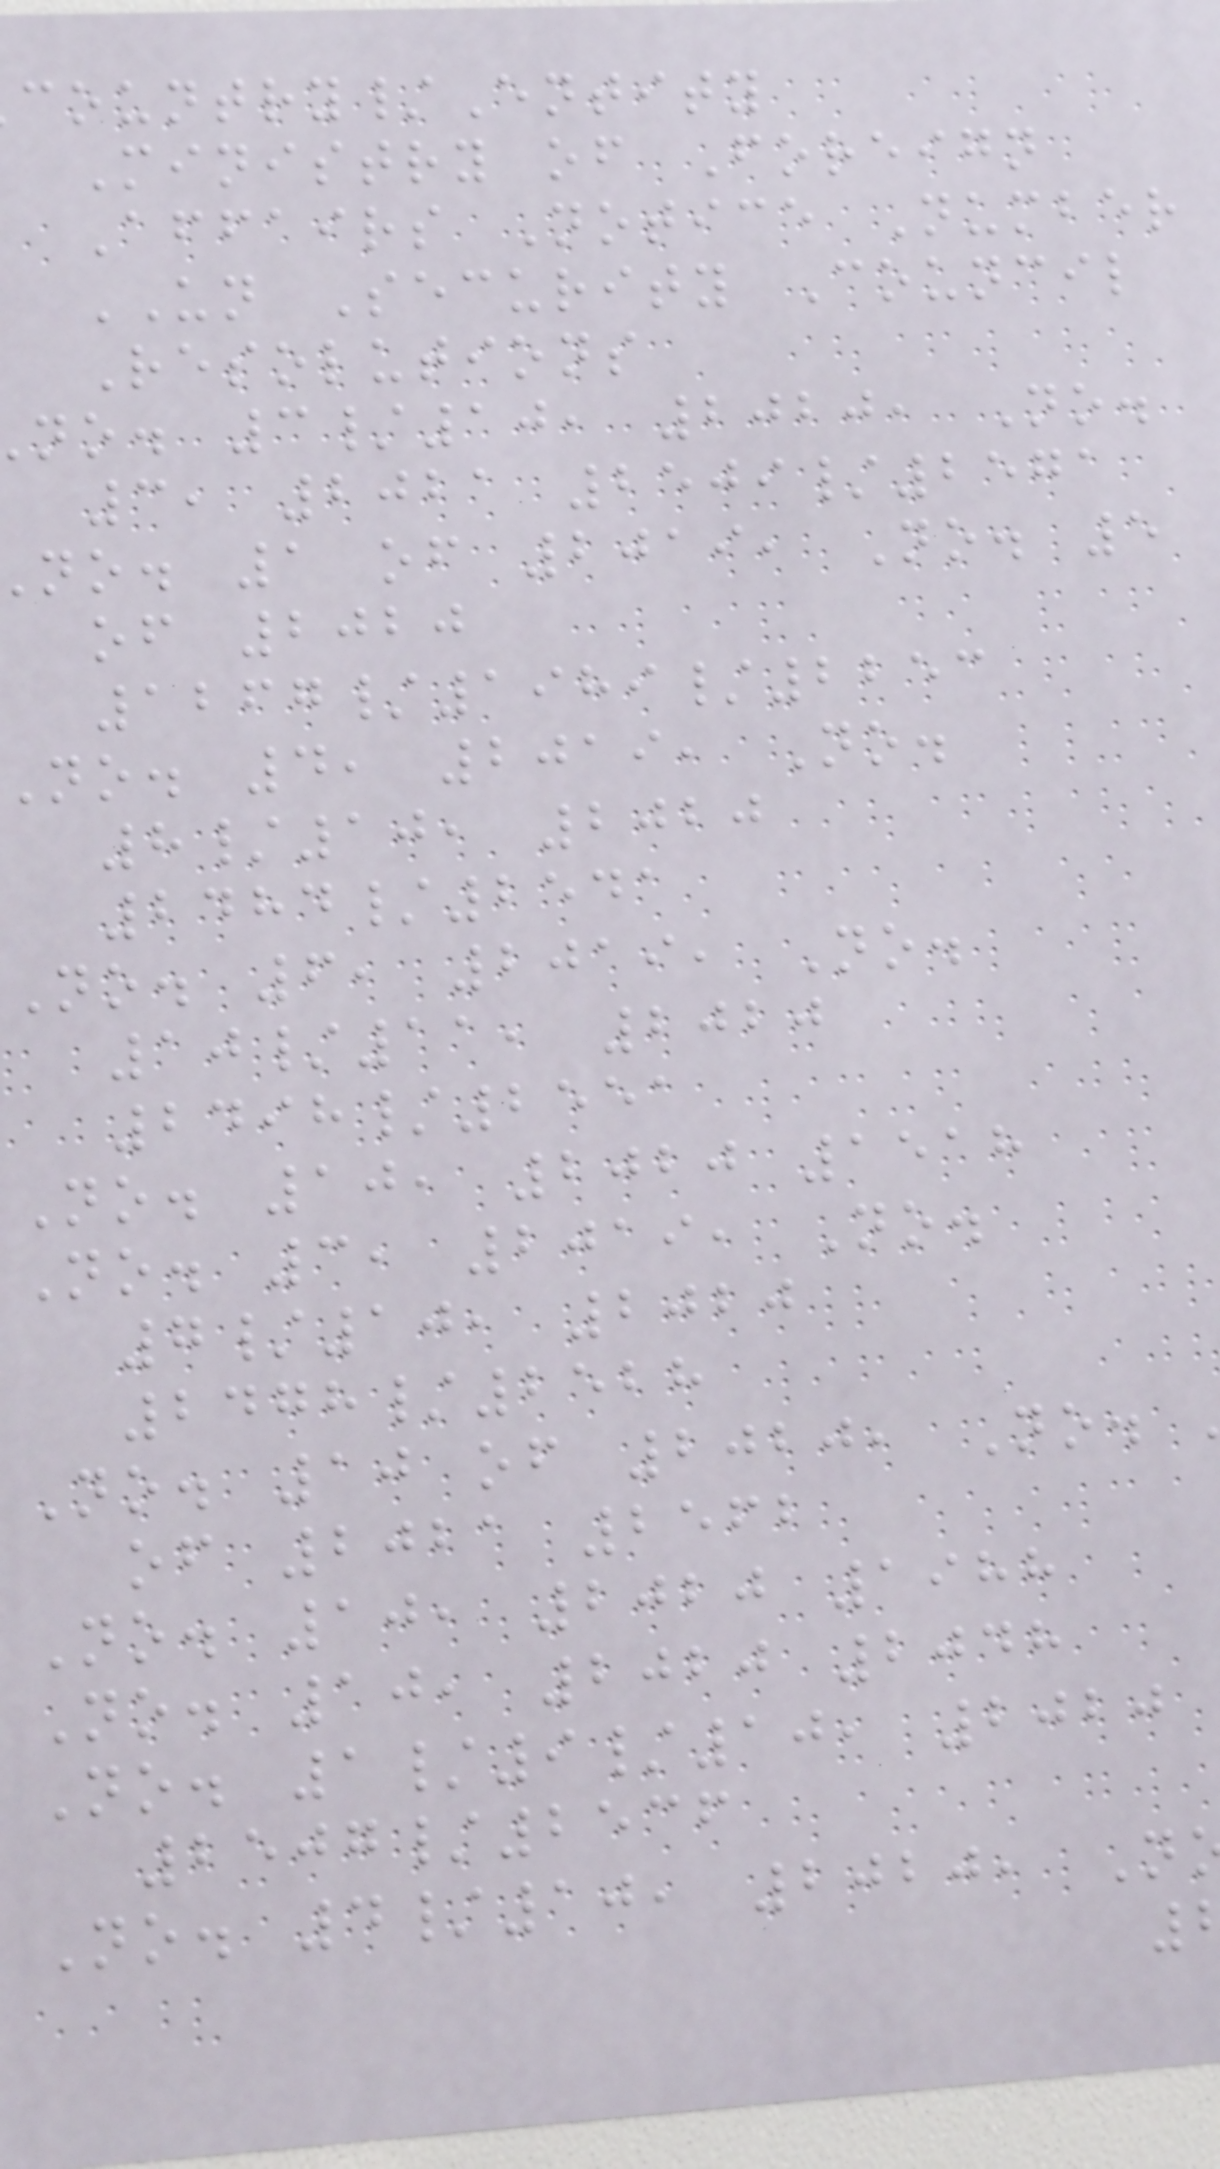ountry/Entity
Ministry of Foreign
Affairs Notice Number
UN Security Council
Resolutions
no. 3/10, 2020, No.
3, 2021 2509/2571
no. 1 of 2019, No. 5
of 2020
1267/1989/2253
no. 4, 2019, No.
8/10, 2020
2484/2541
No. 6, 2019, No.
10/11, 2020
2498/2551
No. 10, 2020 1518
No. 3, 2019, No.
7/10, 2020
2478/2528
No. 10 of 2020, No.
of 2021 2562
No. 10, 2020 1988
No. 10, 2020 2048
No. 1/9/10, 2020
2507/2536
No. 4/10, 2020, N
